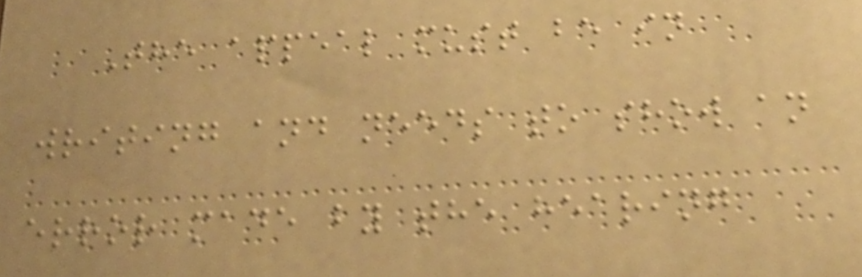The appeal must be in
writing and needs to show an
error made by the hearing
